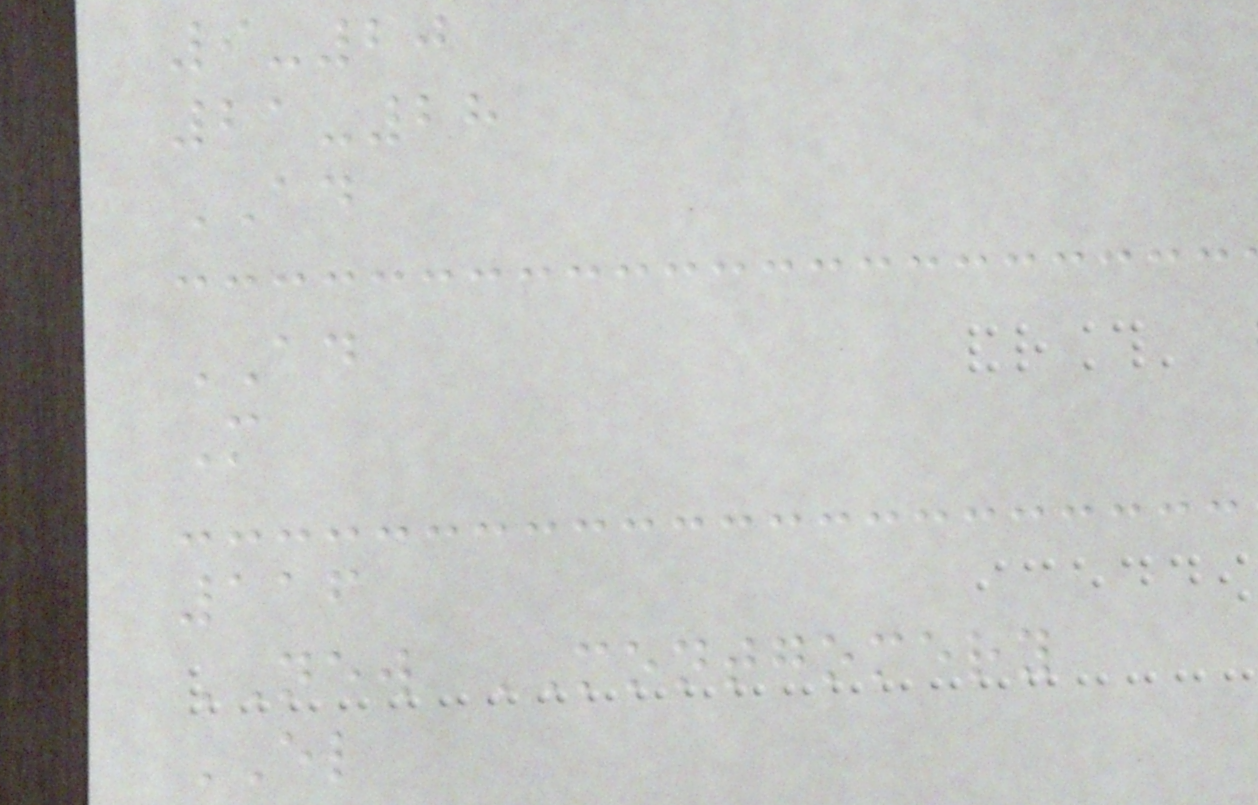9-20
21-28
AD
AD
M
116
NEW MONTGOMERY
EL
